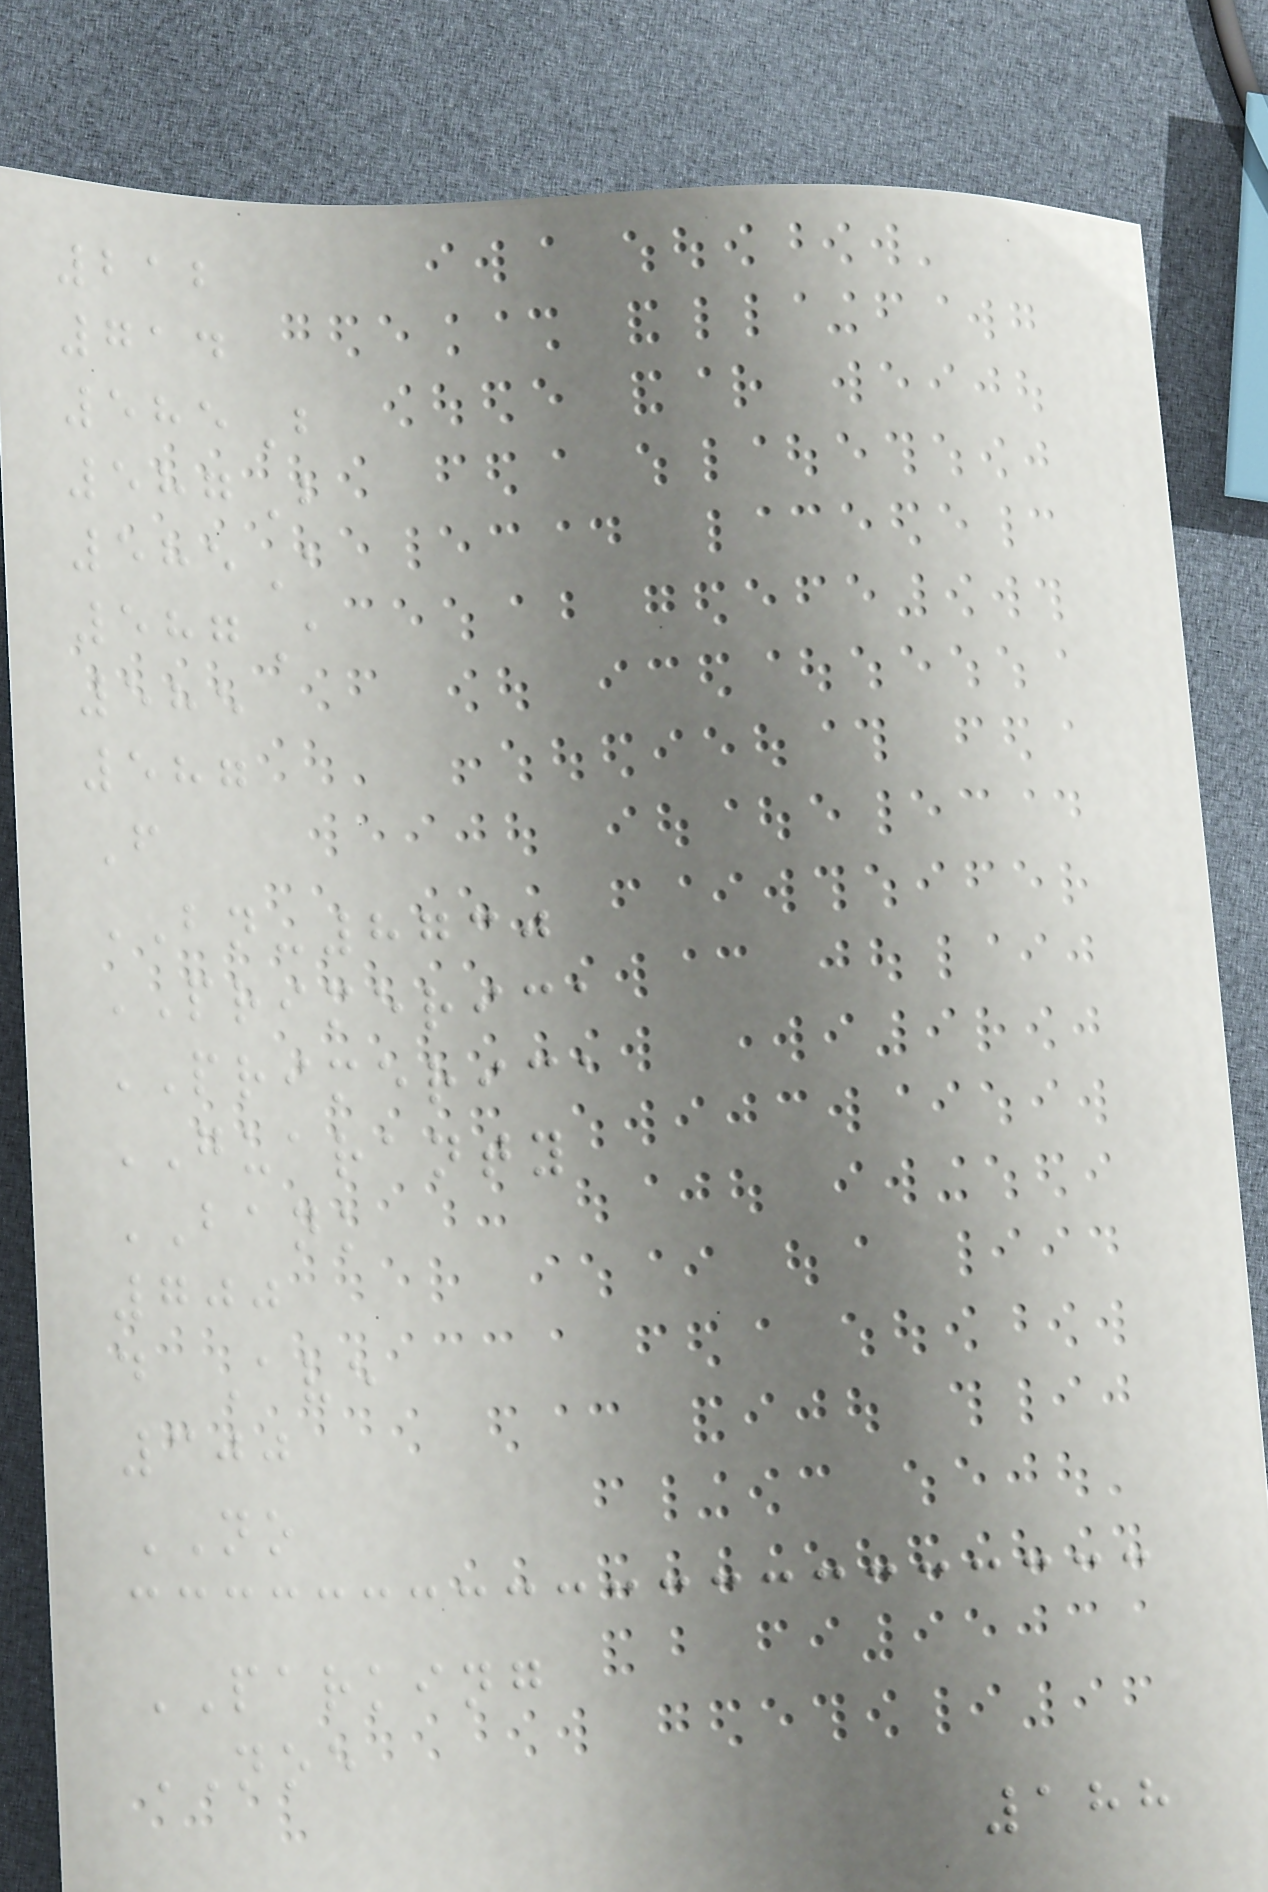212
714
585B
587B
585A
587A
585
587
F
BN-8730
PRIMERICA
PRIMERICA
GUARANTY
BANK
700
d Ave
300
NO
PARKING
NOE
188
